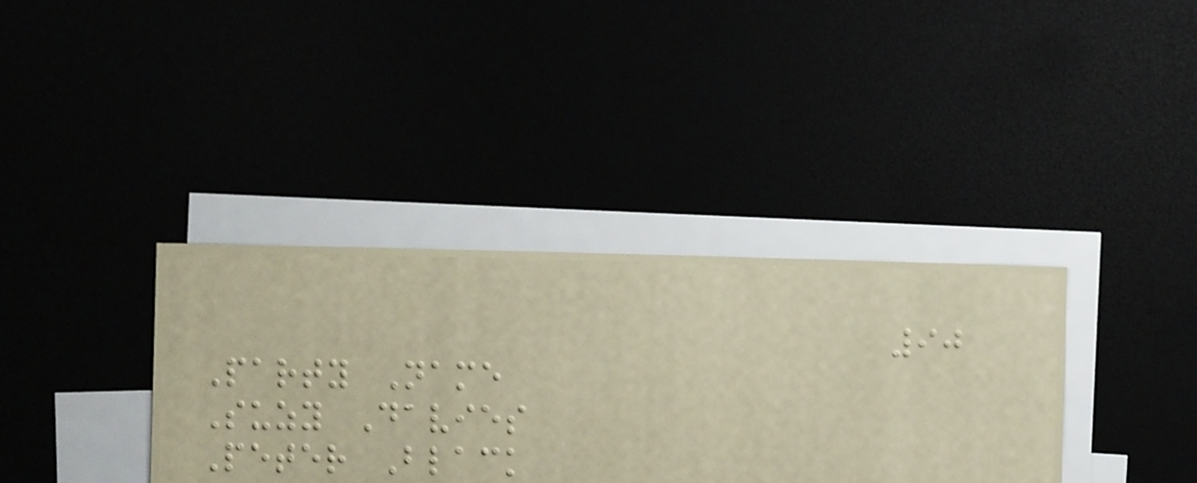90
Party Name
Suzy Davies
Peter Black
